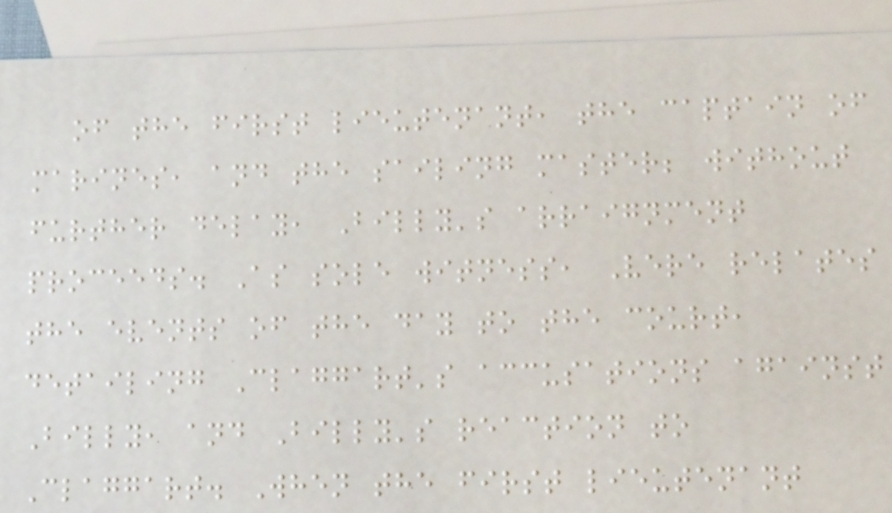of the first lieutenant, the captain of
marines, and the sailing master; without
further delay, Billy's arraignment
proceeds. As sole witness, Vere relates
the events of the day to the court,
detailing Claggart's accusations against
Billy, and Billy's reaction to
Claggart. When the first lieutenant
